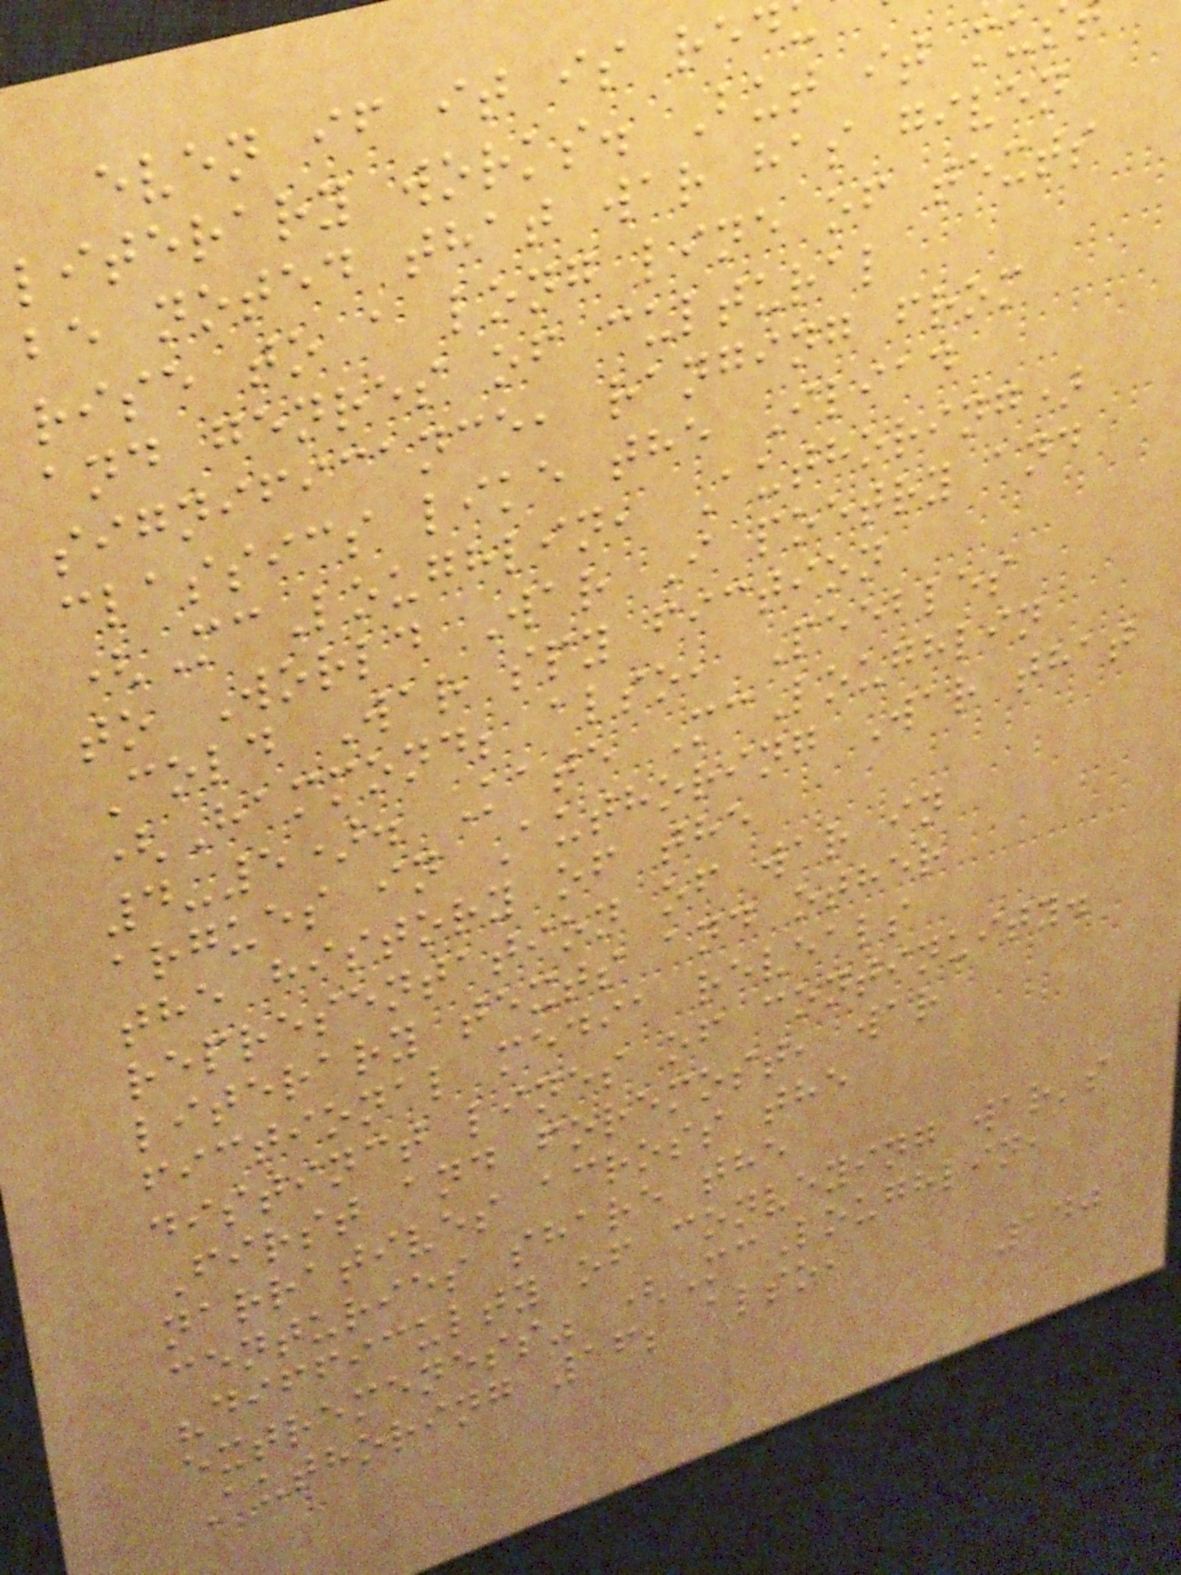even if it is red
literary works. But it mu
be noted that war has given
rise to a long line of texts
and genres of cultural
significance, ranging from
classics like the Iliad
(McLoughlin, Authoring)
to World War I poetry and
Cold War spy fiction
(Hammond; also, Peebles
4-5). Kate McLoughlin
argues in Authoring War that
the history of the
representation of war in
literary texts and other
fictional media reveals
distinct lines of continuity.
First and foremost, war
narratives across the
centuries share the
"difficulty of conveying war's
extremeness" (McLoughlin,
Authoring 16; also,
140
